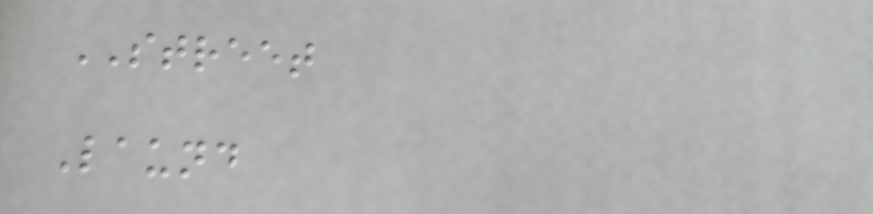STREET
Laund
